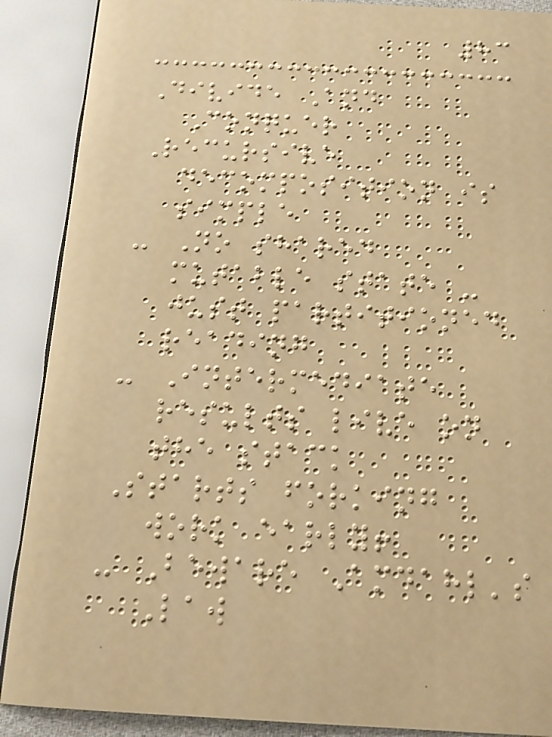83
Divide And
Conquer
Recursive
decomposition is
simple
- No shared
mutable state -
just partitioned
reading
- Intermediate
results live on
the stack
Starts forking
work early!
- Beware Amdahl's
Law
